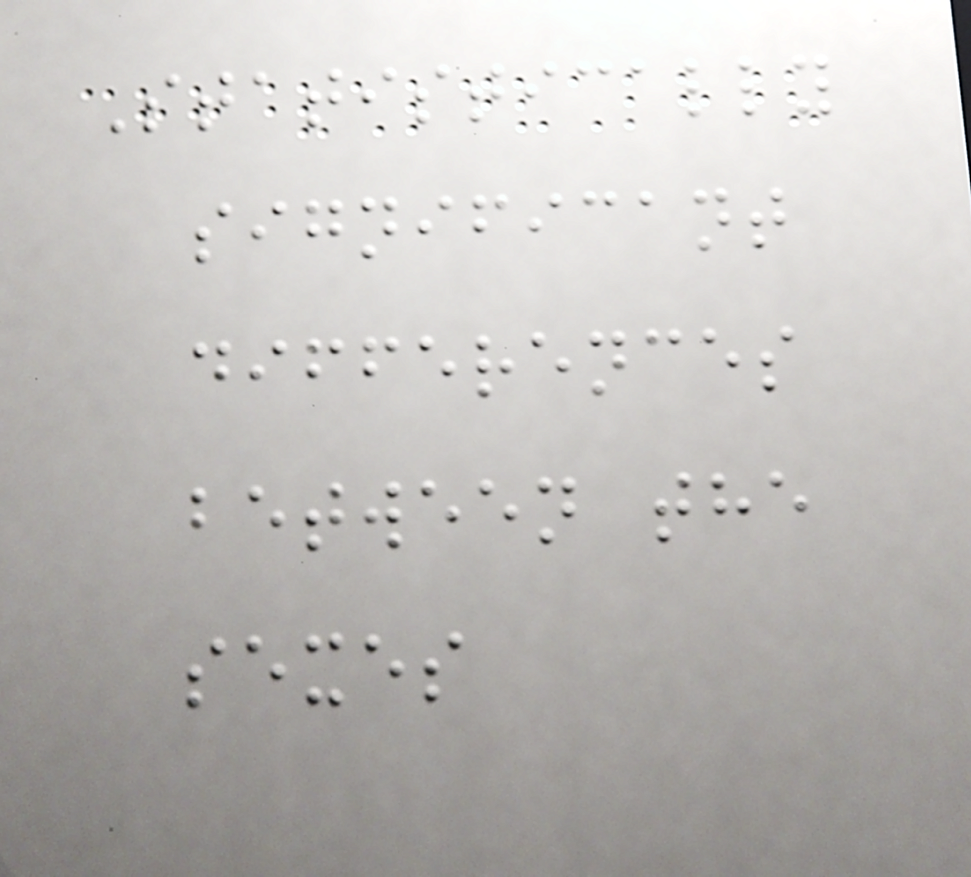Statistically
significant
differences
between the
sexes
